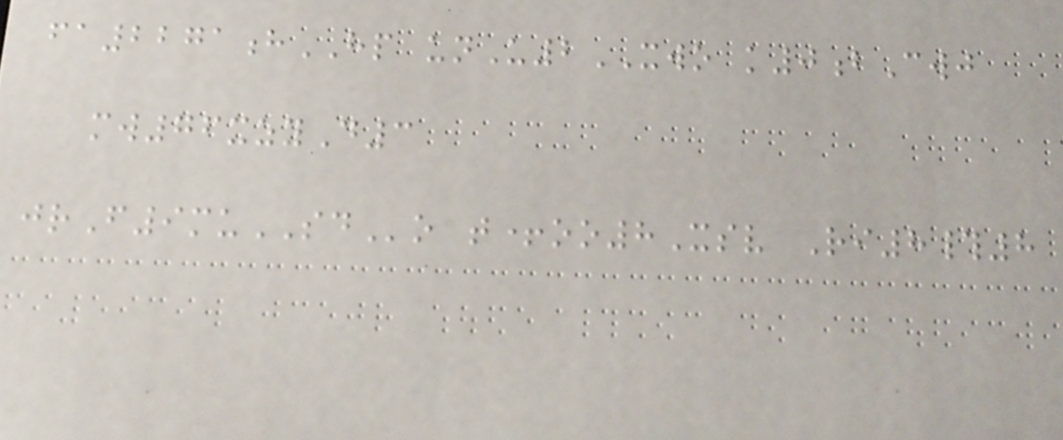fa2271hHP unU2XWO k0bCwj
mw76xzyD3
jrF9muSDo t+oo8Xsv Ri8#8
